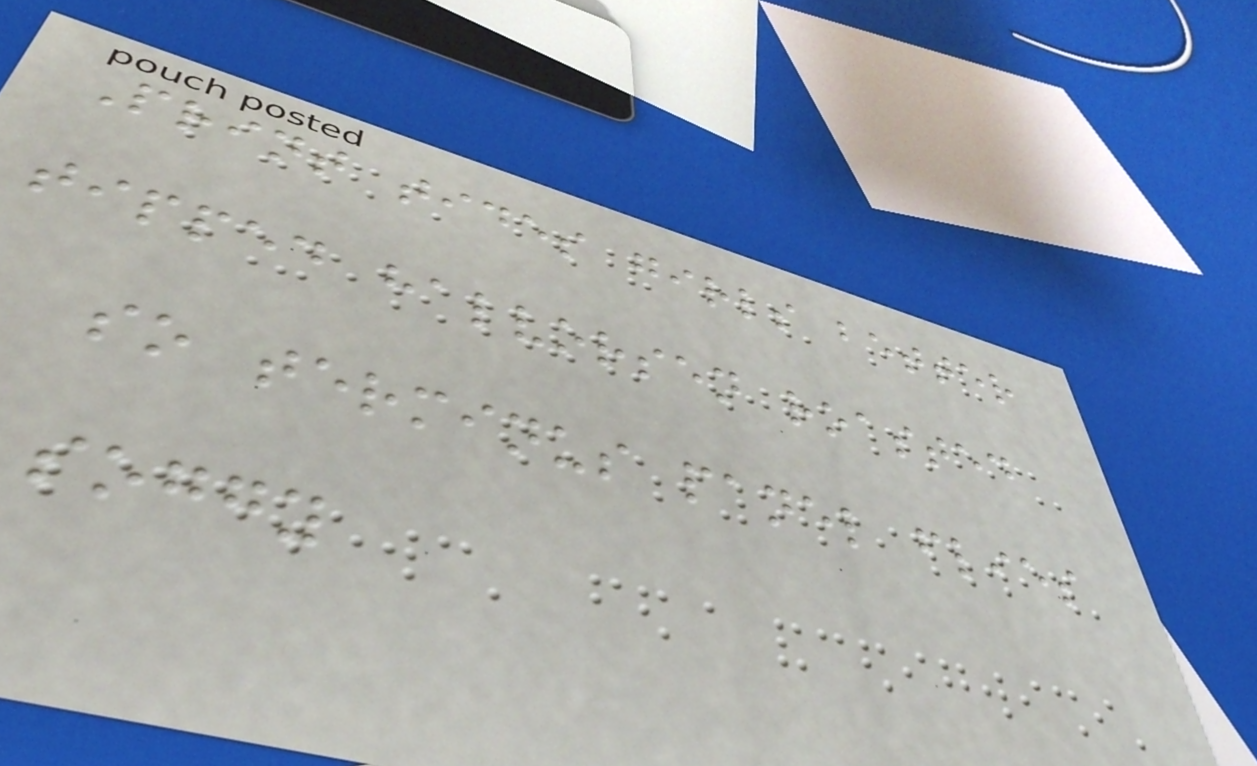Print tides girls better
tipped halvorsen roasted
so terminus panel flies
soggy
